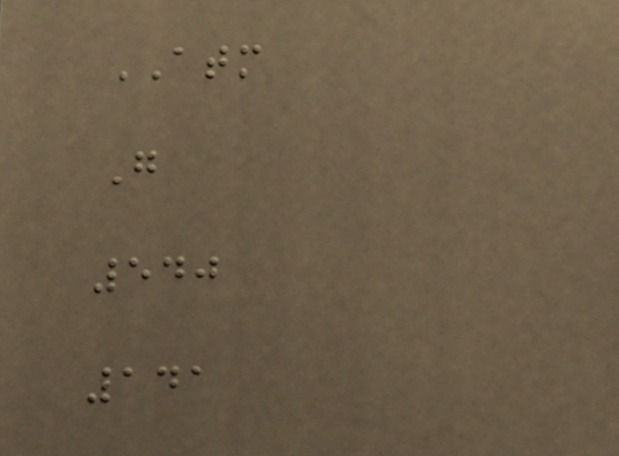ATM
G
540
141
